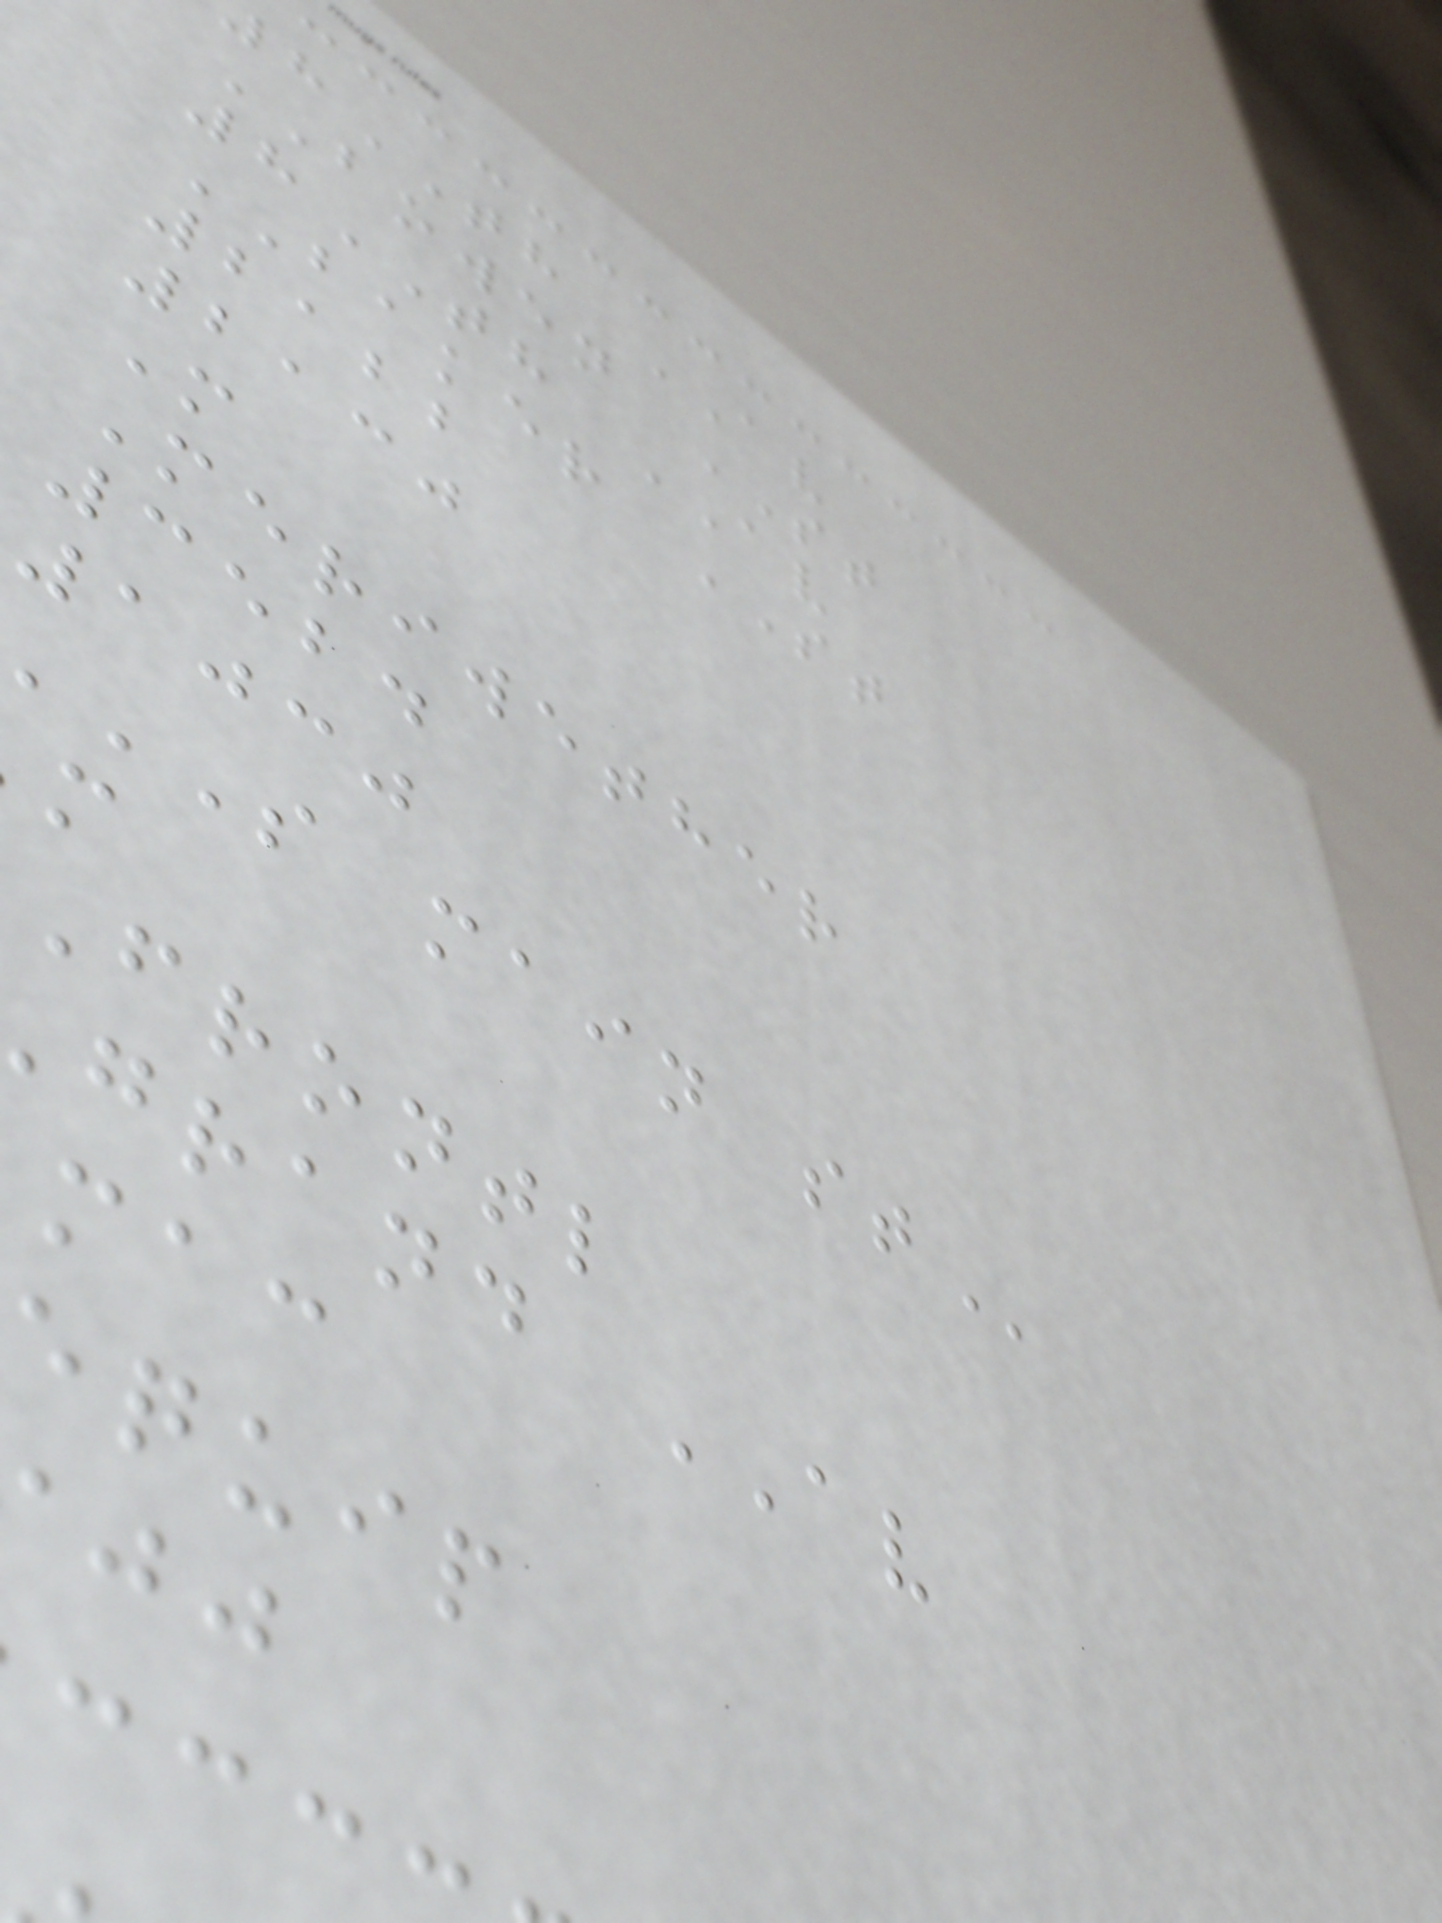TH AV
BOWEN ST
8TH AV
BAKER ST
2122
2130
M
Meriwether
3524
1030
S main
frontl
grand AV
equip
